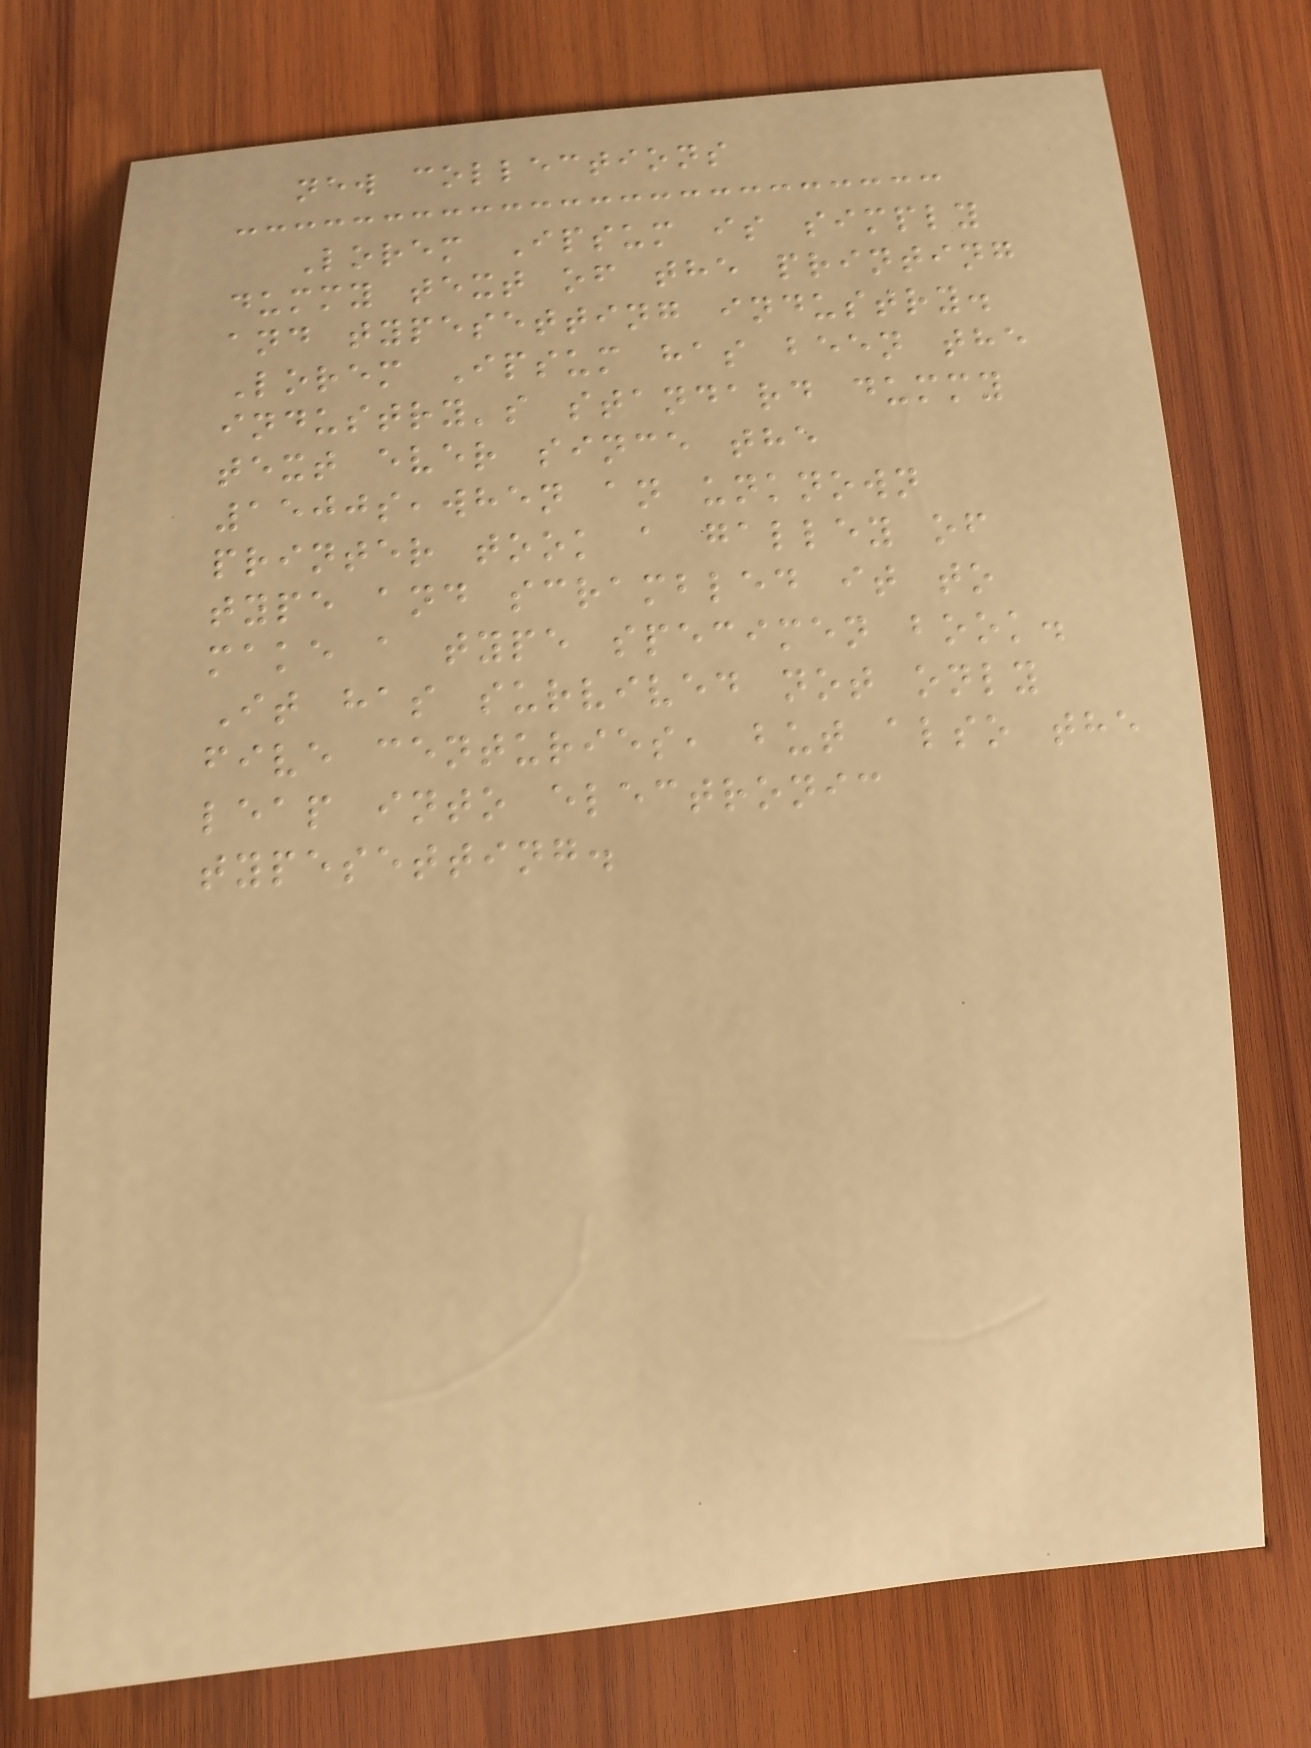new collections
Lorem Ipsum is simply
dummy text of the printing
and typesetting industry.
Lorem Ipsum has been the
industry's standard dummy
text ever since the
1500s,when an unknown
printer took a galley of
type and scrambled it to
make a type specimen book.
It has survived not only
five centuries, but also the
leap into electronic
typesetting.
